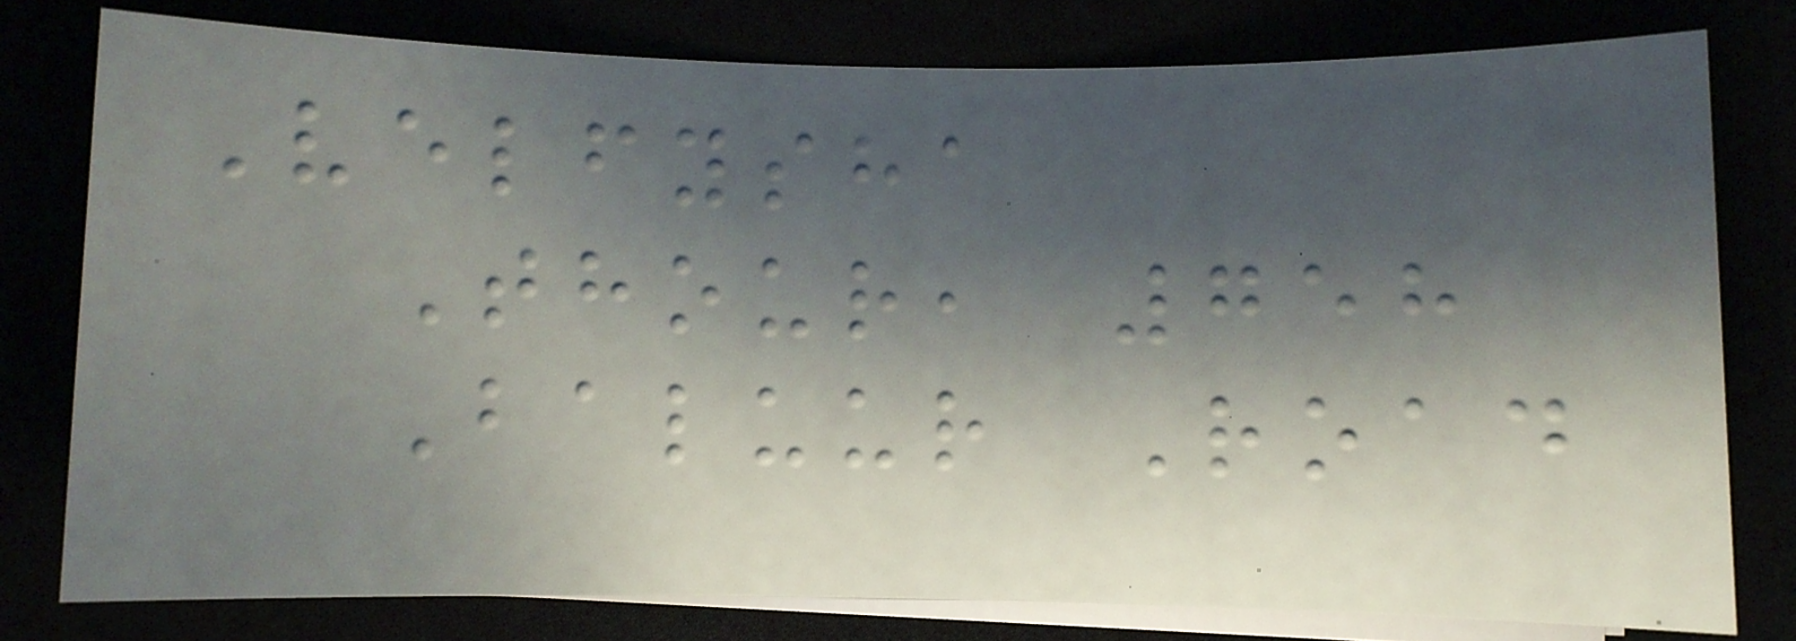Velfysha
Thour, 758
Baluur Road
